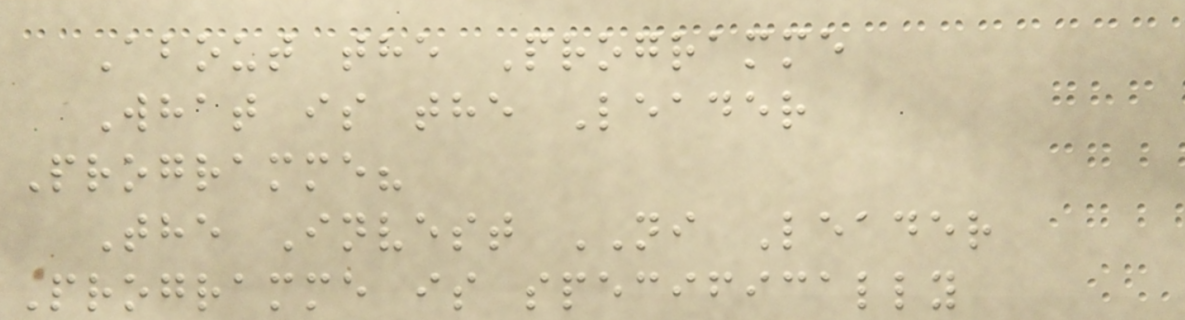About the Programme
What is the Leader
Programme?
The Invest NI Leader
Programme is specifically
